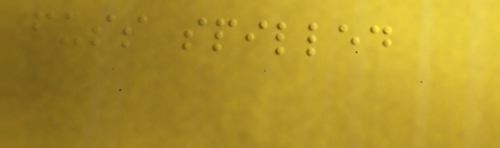fuss spilled
